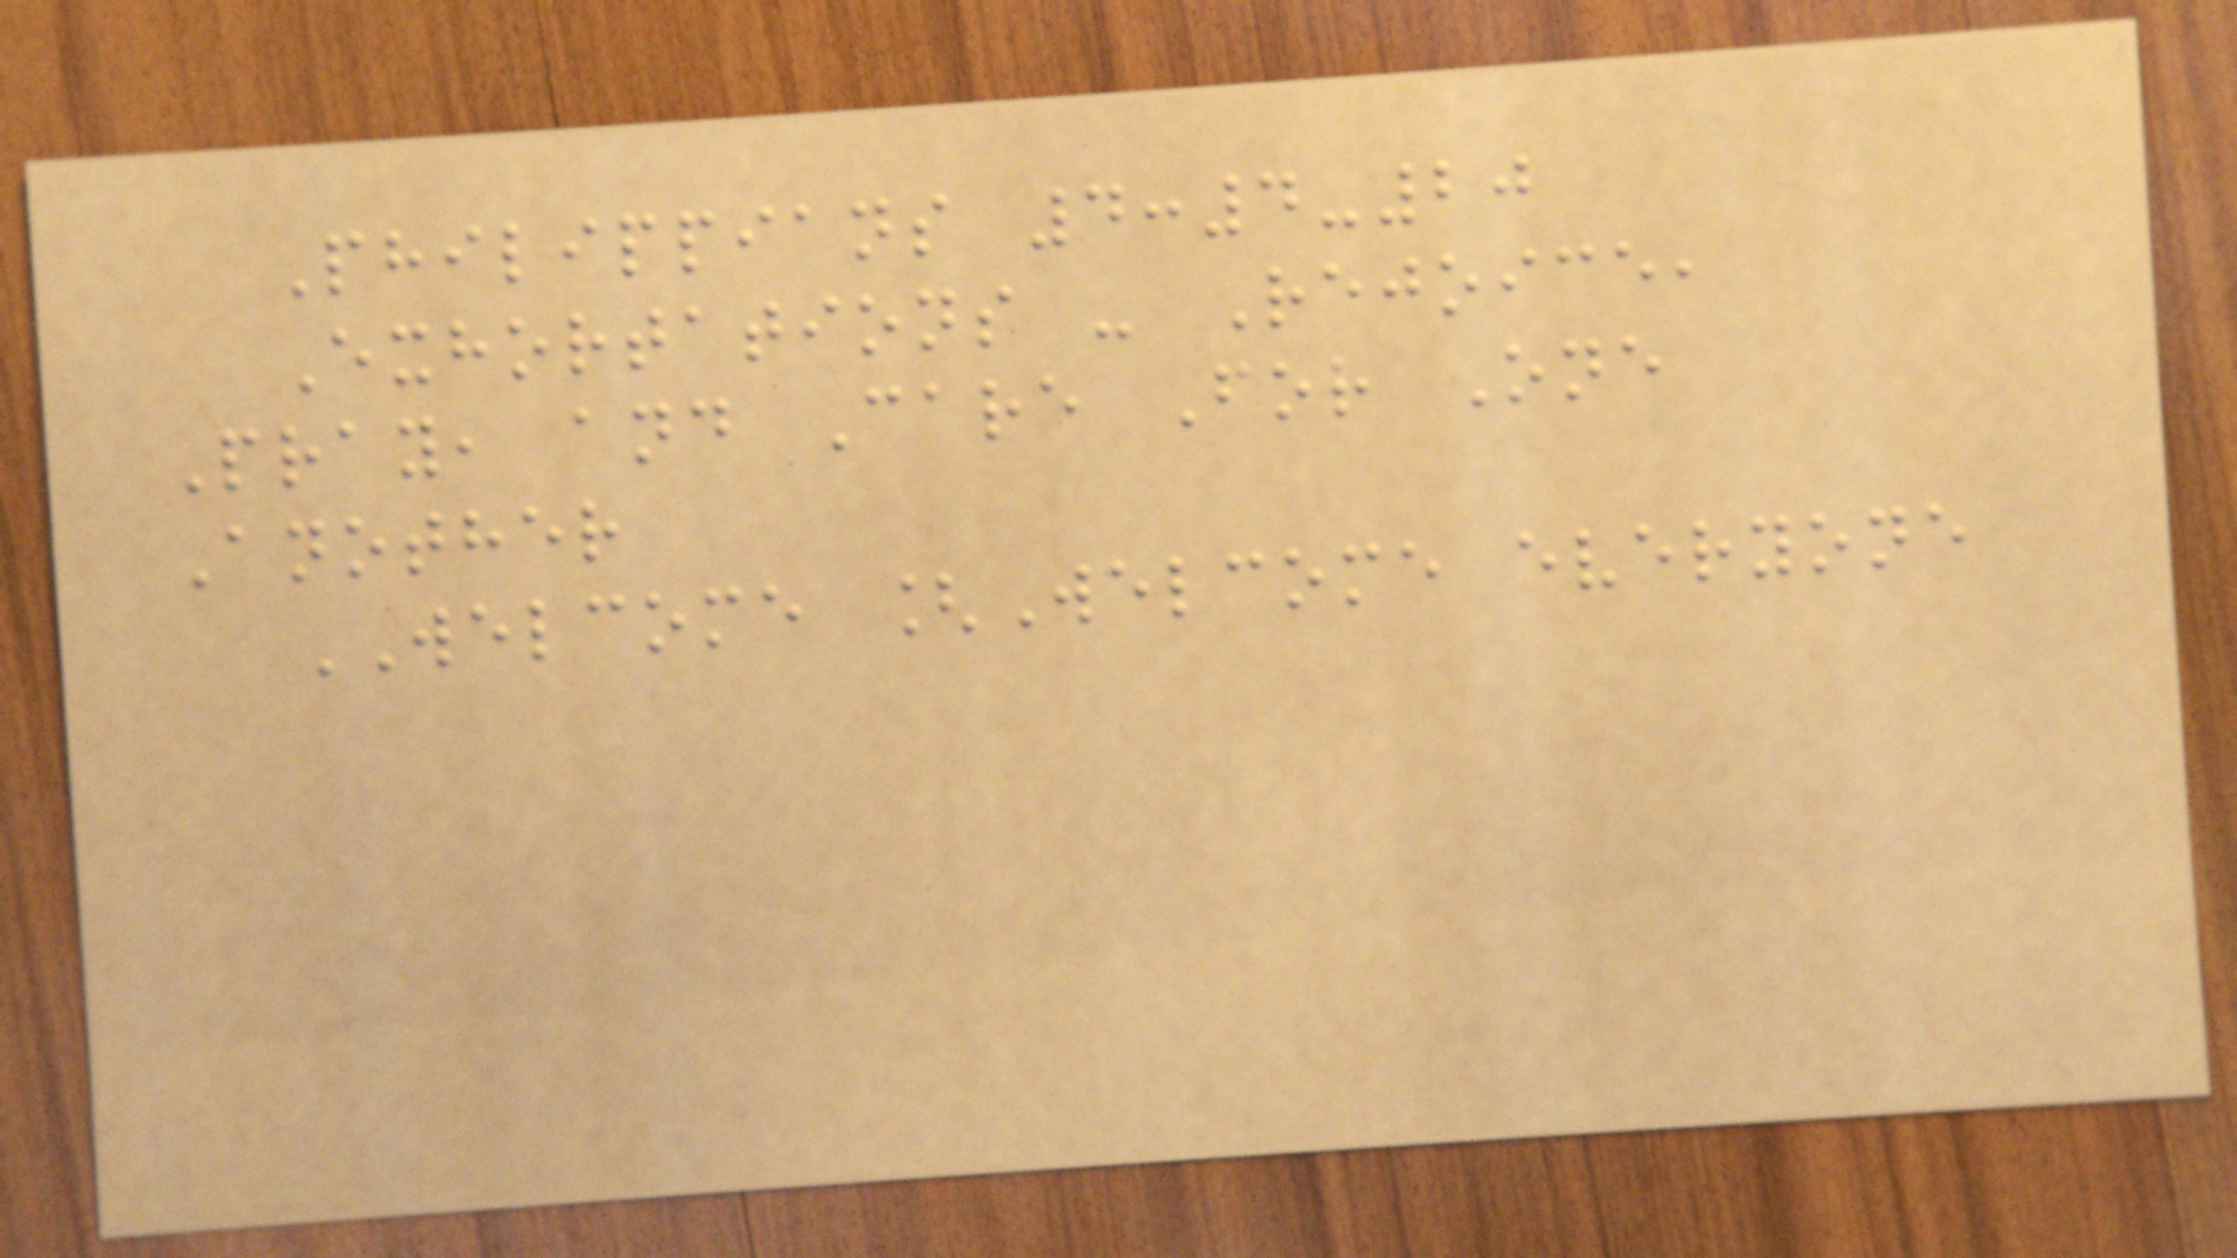Philippians 4:4-20
Exhortations - Rejoice,
Pray, and Care For One
Another
WELCOME [Welcome everyone
